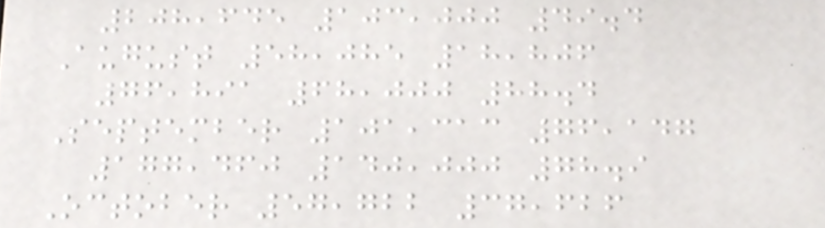208,645 103,000 49.4
August 58,085 18,806
76,891 68,000 88.4
September 101,313 76,147
177,460 140,000 78.9
October 57,722 37,626
